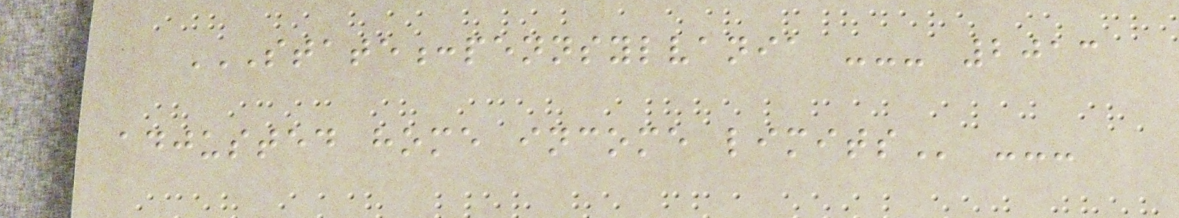STATE:PENNSYLVANIA --- 2013
ADJUSTED HOME INCOME LIMITS ---
